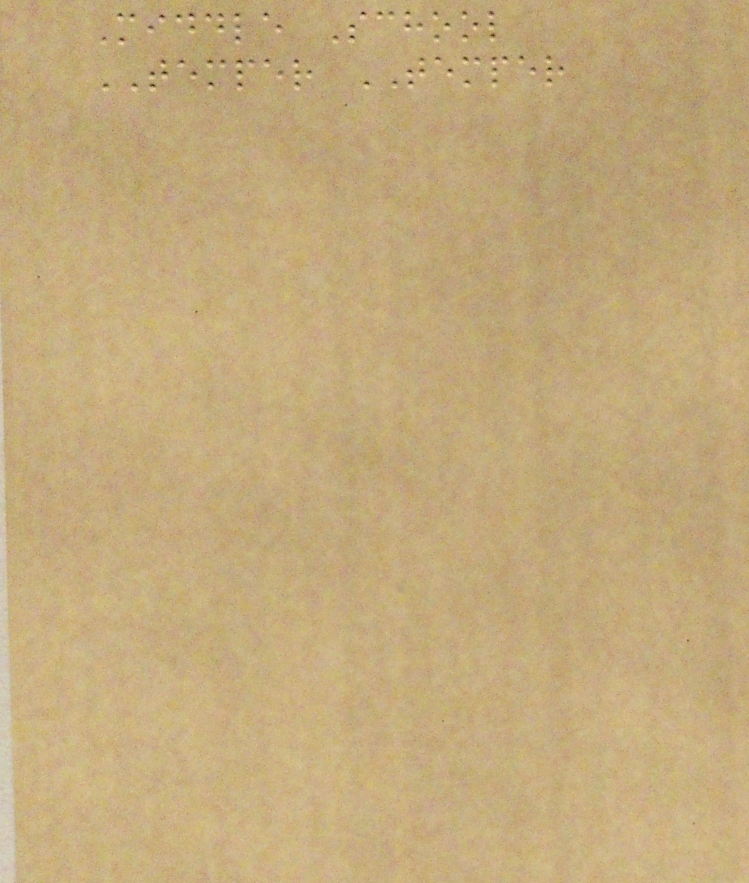Middle School
TEMPER TEMPER
